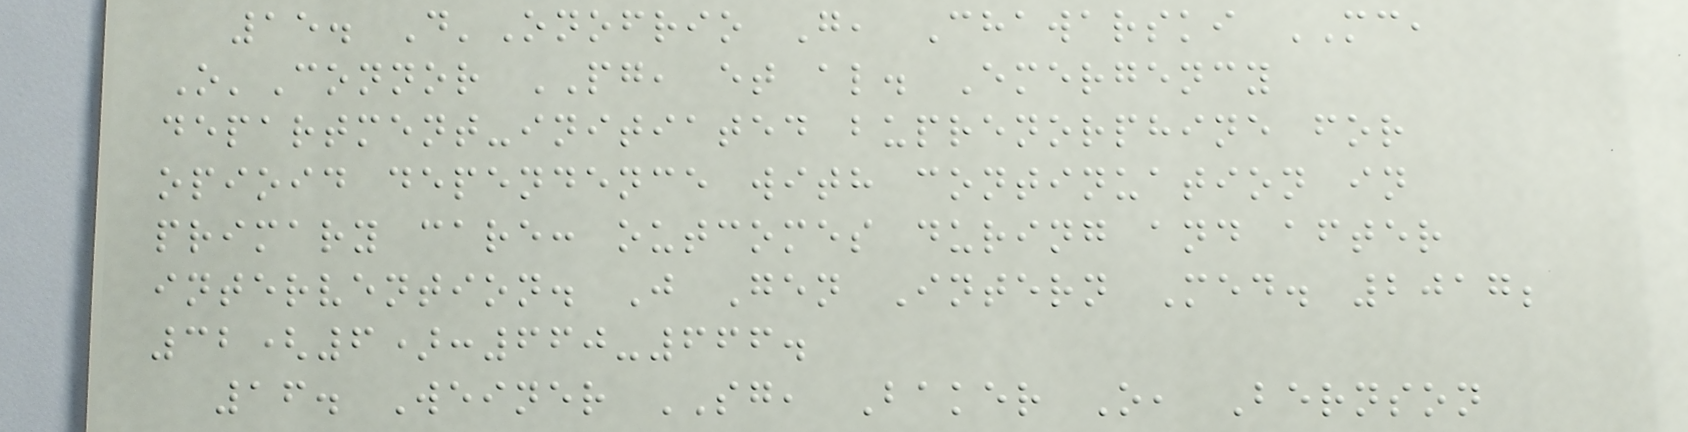15. D'Onofrio G, Chawarski MC,
O'Connor PG, et al. Emergency
department-initiated buprenorphine for
opioid dependence with continuation in
primary care: outcomes during and after
intervention. J Gen Intern Med. 2017;
32(6):660-666.
16. Weiner SG, Baker O, Bernson
